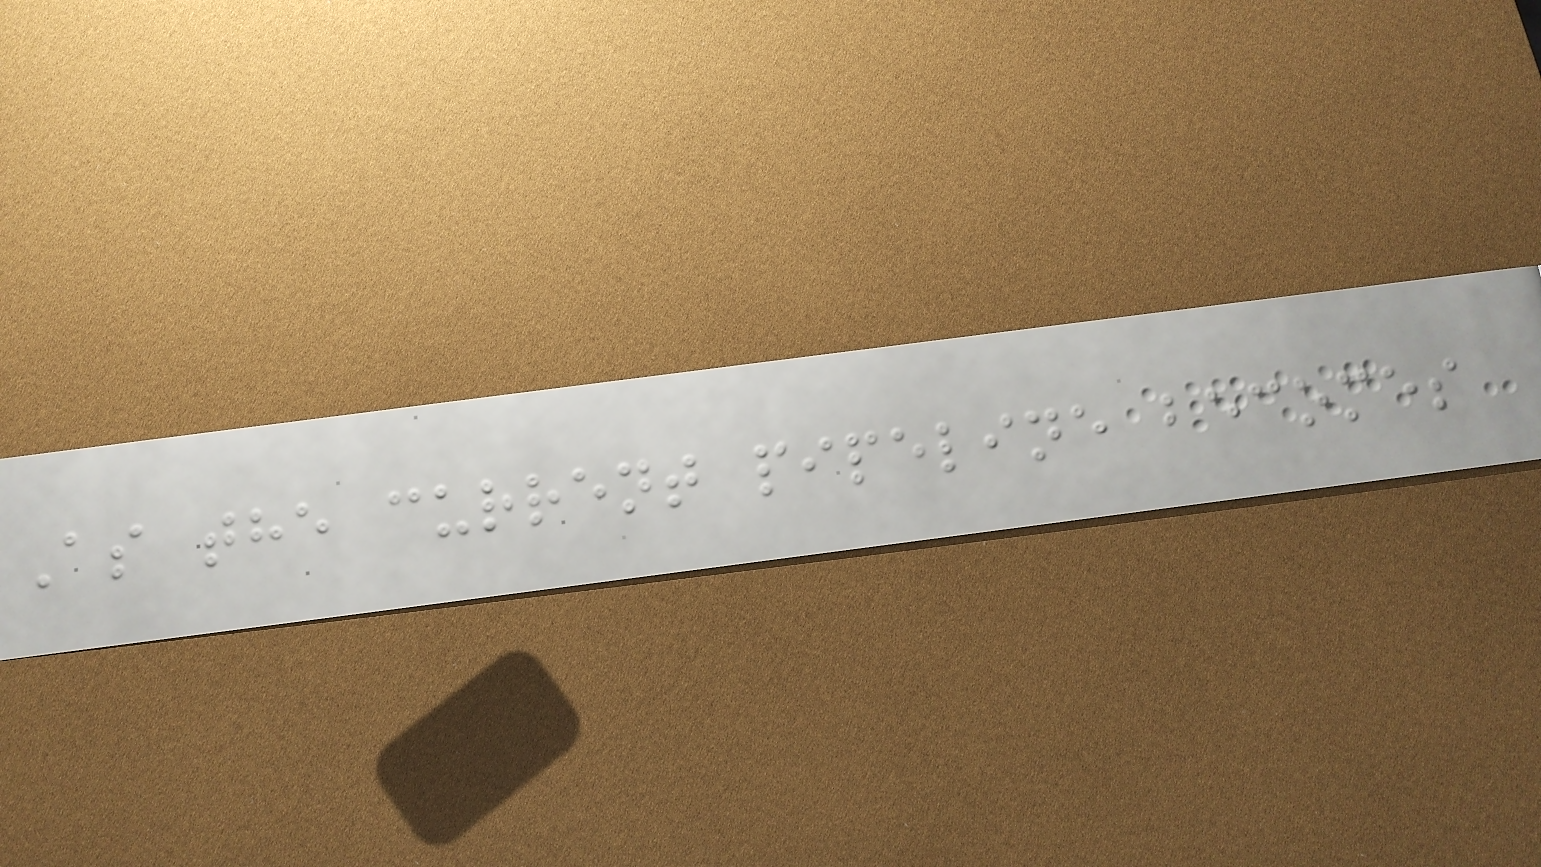As the current pipeline becomes
